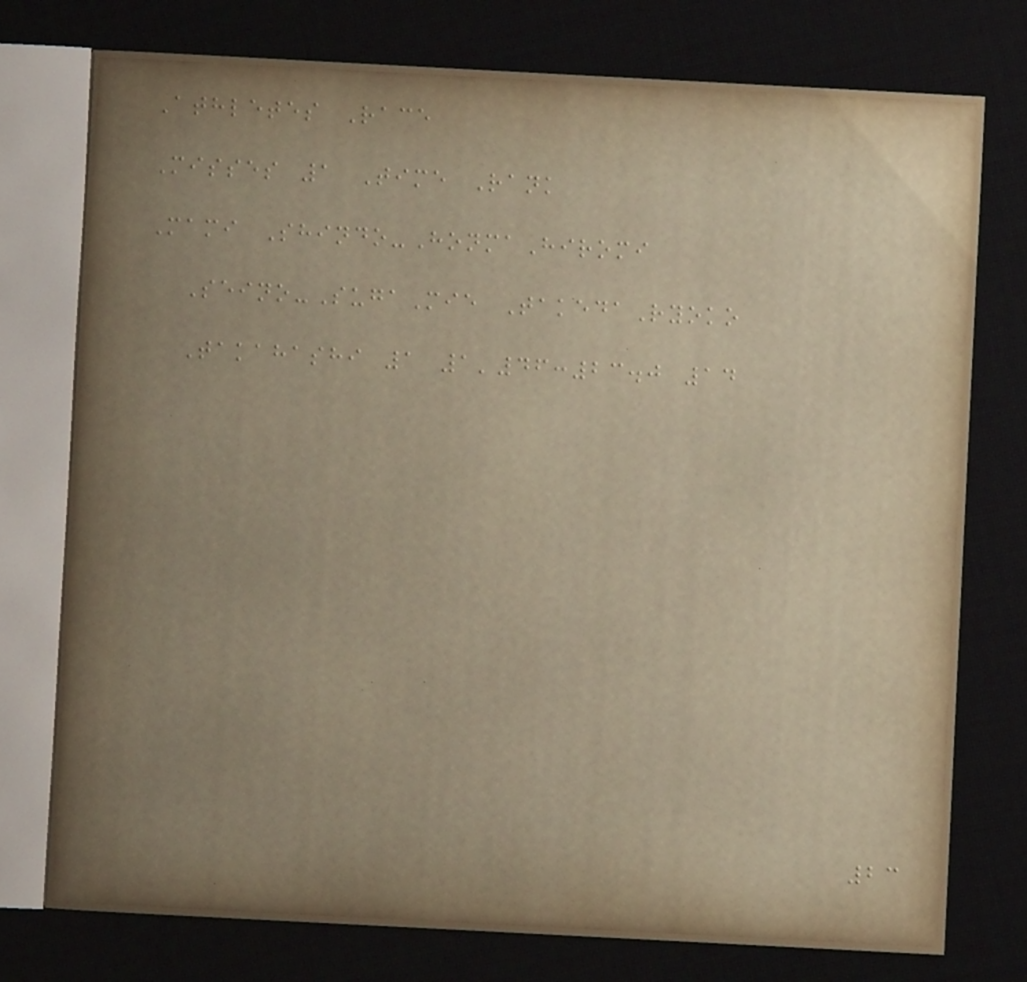Athletes Race
Misses 1 Time Rank
Mami Shindo-HonmaHiromi
Seino-SugaMie TakedaRyoko
Takahashi 1 1'46:23.0 14
23
